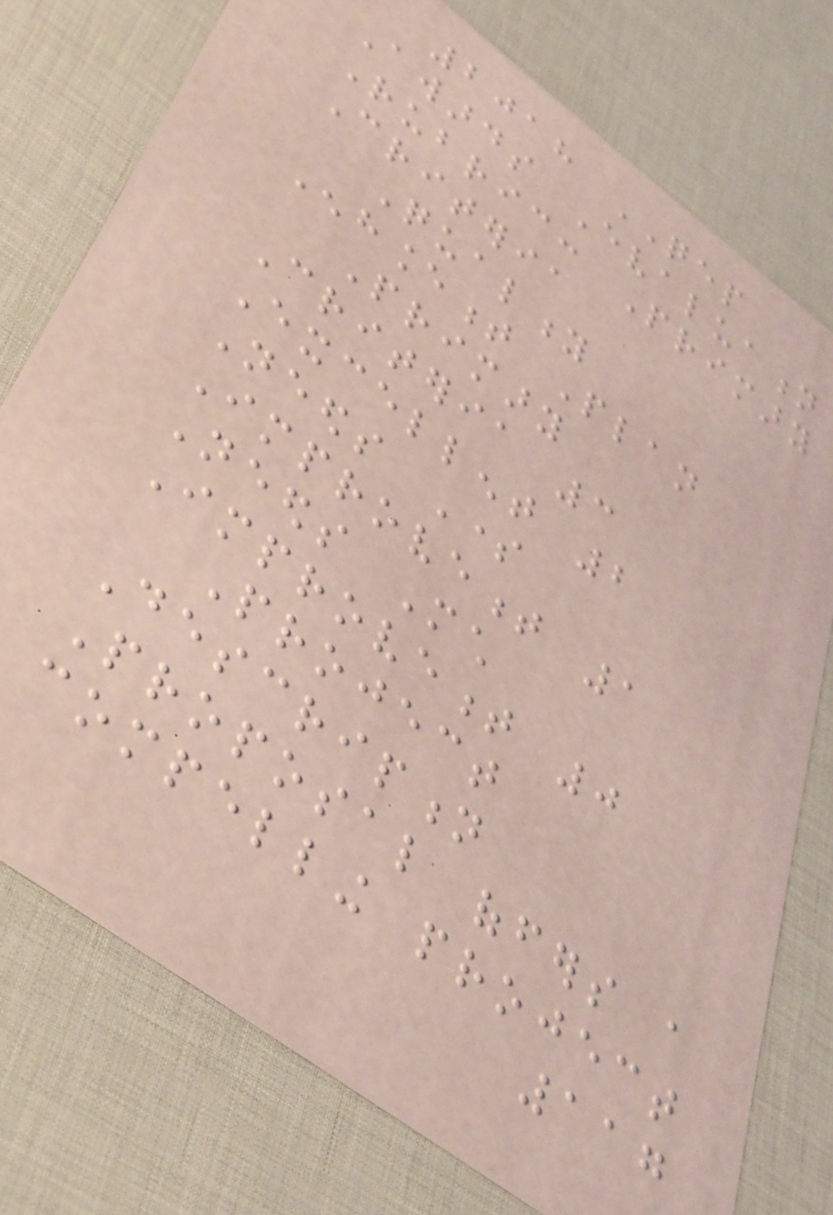2018 QEP
Awards Evaluation
Rubric: Primary
Criteria
Quality
Enhancement Plan
Primary
Criteria 3
Excellent 2
Needs Some
Improvement 1
Needs Much
Improvement 0
Project
Description
Proposal offers a
compelling project
117
